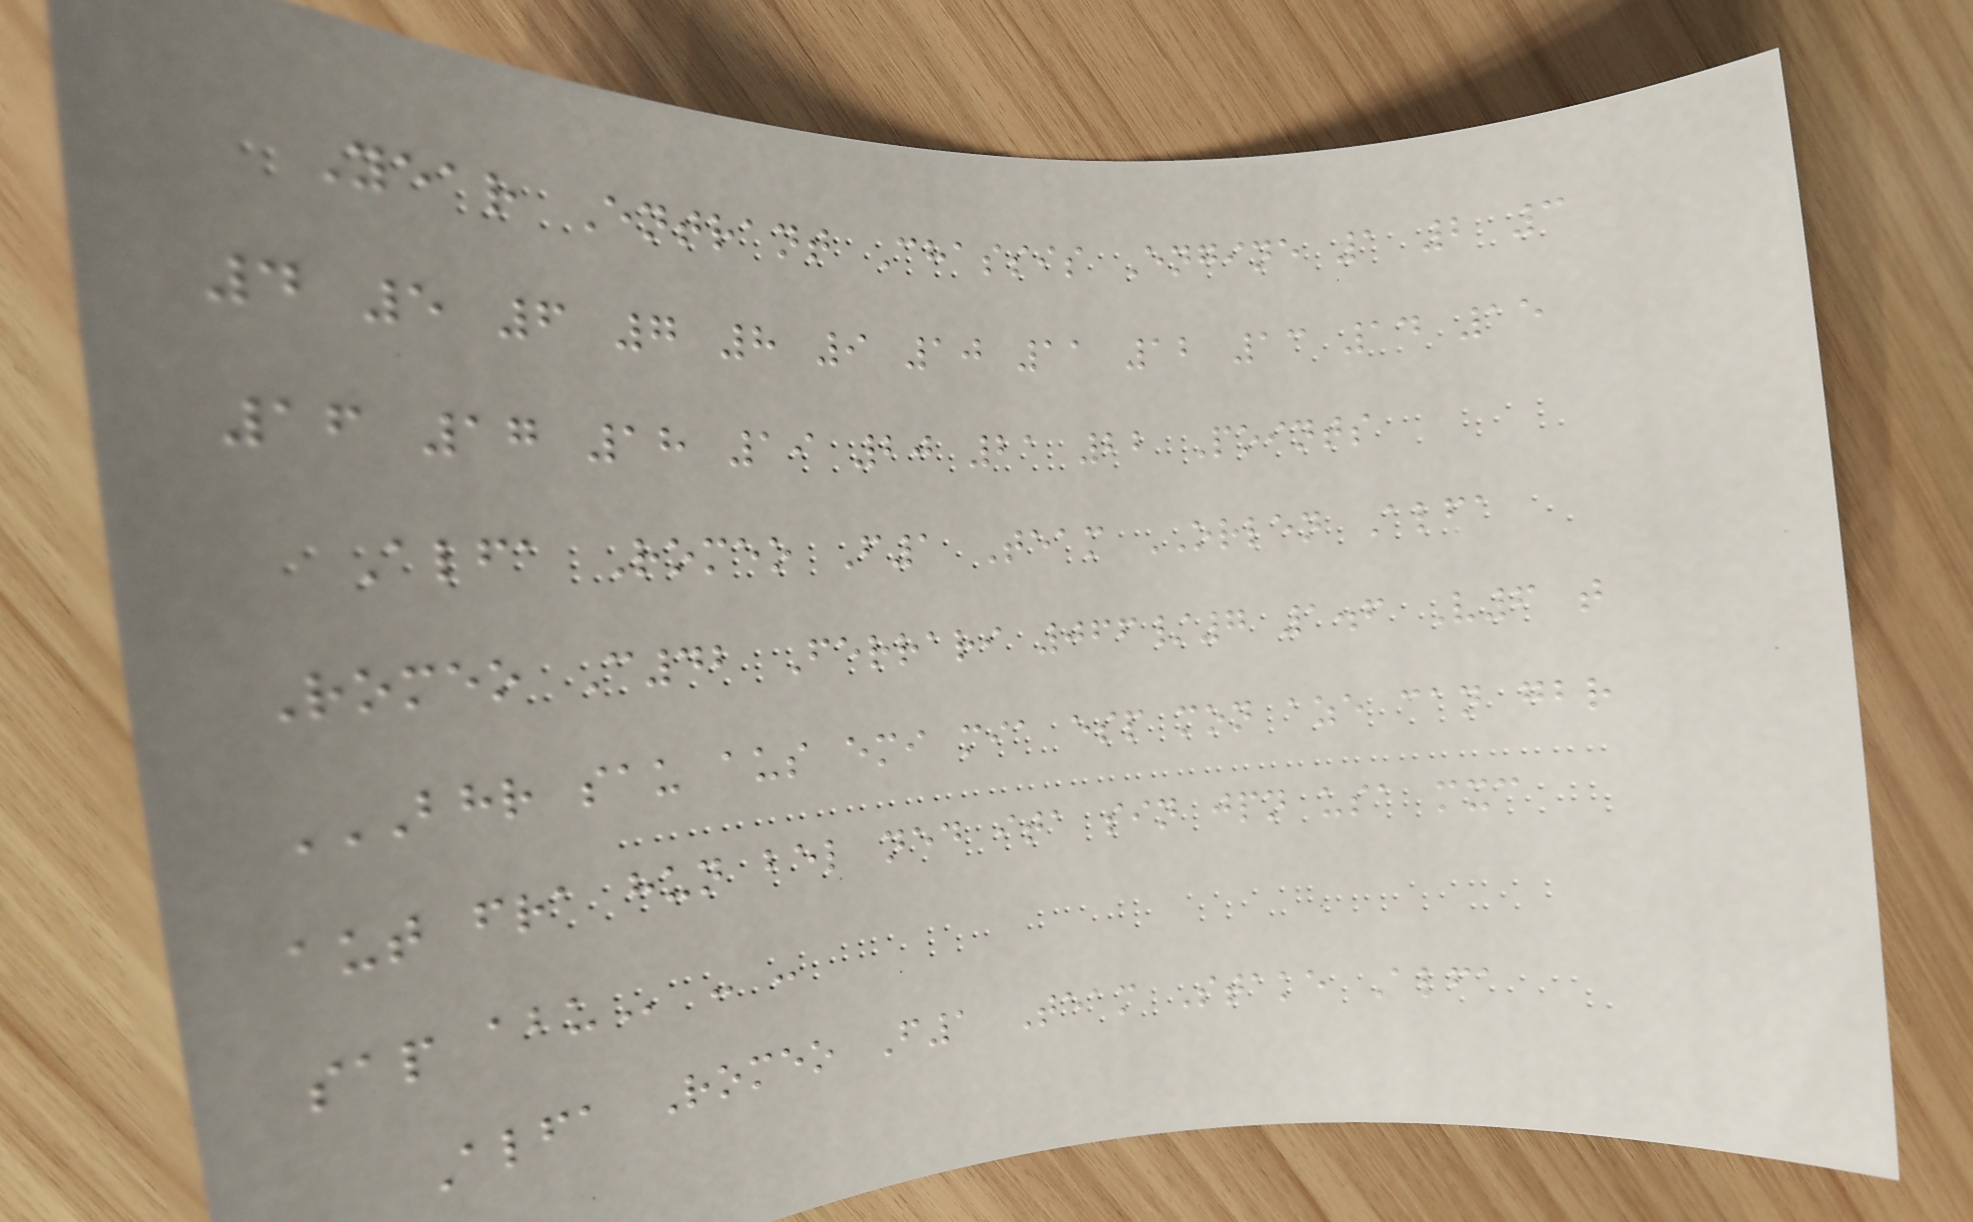Year Entrant Chassis Engine 1 2 3
4 5 6 7 8 9 10 11 12 13 14 15
16 17 18 19 20 21 22 Points
Alfa Romeo F1 Team ORLEN Alfa
Romeo C42 Ferrari 066/7 1.6 V6 t
BHR SAU AUS EMI MIA ESP MON AZE CAN GBR
AUT FRA HUN BEL NED ITA SIN JPN USA MXC
SAP ABU - -
Alfa Romeo F1 Team Stake Alfa
